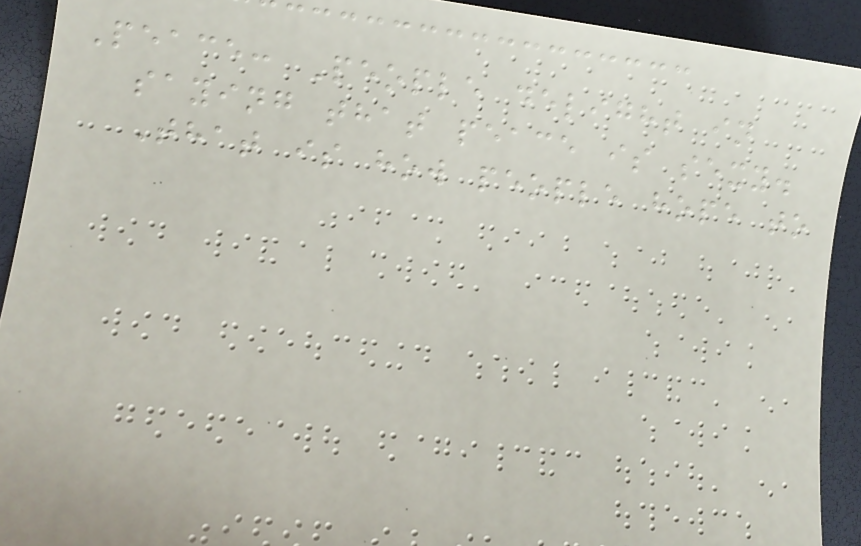Peace: People delight in
saying that peace is sexy.
That is how people hope to
